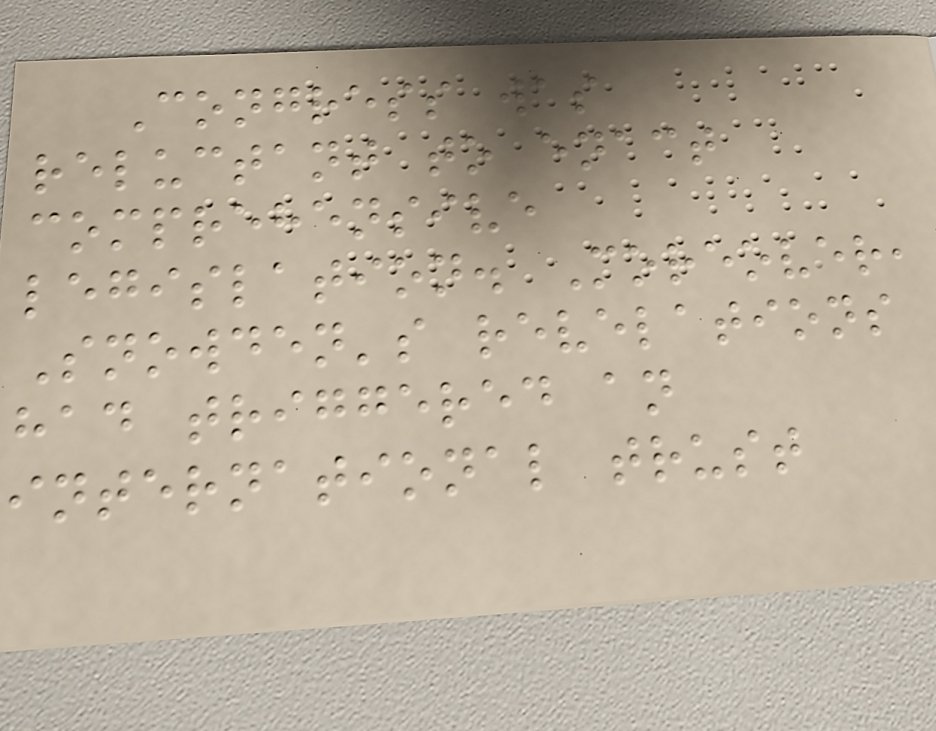Congress was
reluctant to enact
comprehensive
legislation. Moreover,
Snowden's revelations
had triggered an
international trust
